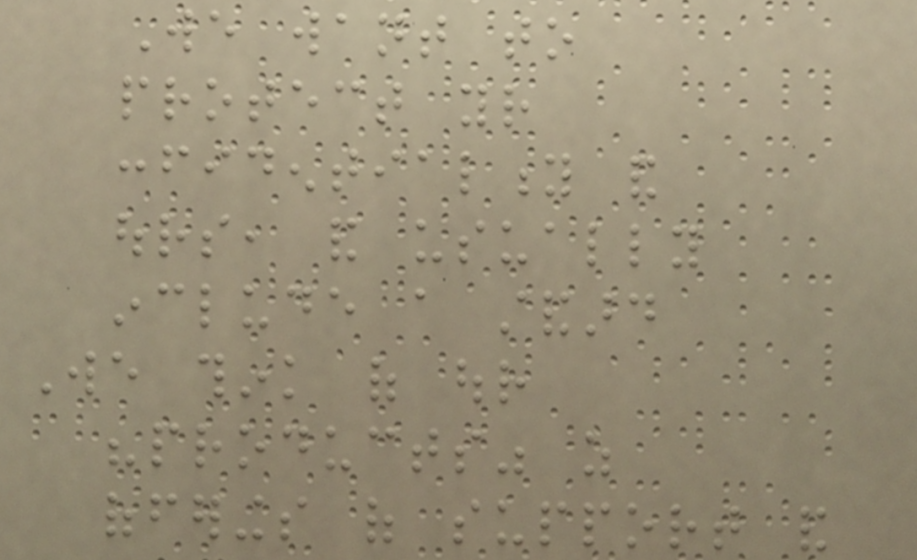We want to
protect your
confidentiality and
ours, and usually
include a standard
We think of our
"products" as
offerings of support and
